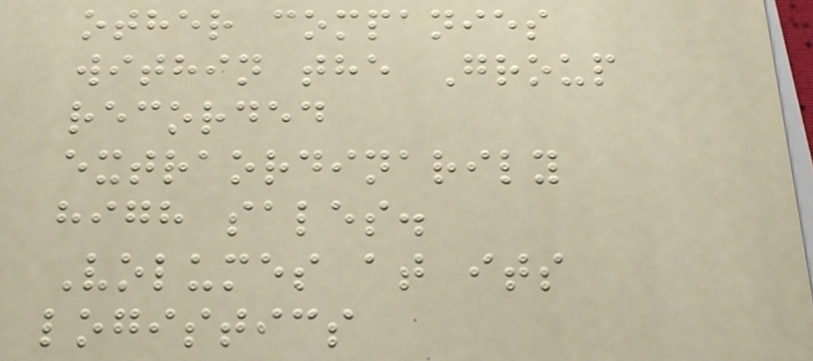other companies
within the Group
recorded
extraordinarily
high sales.
Volumes at its
logistics
